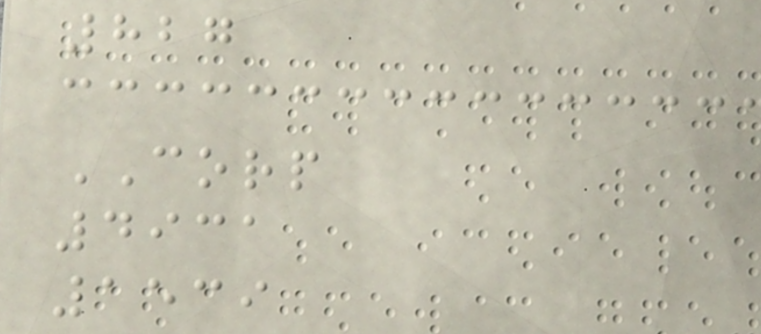827
CORP
4931
1539
